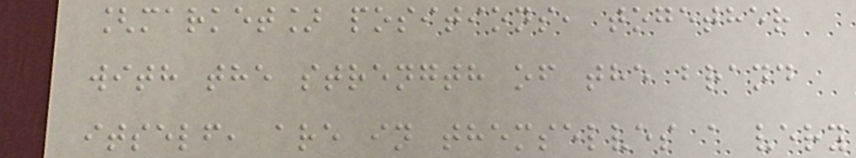[market] positions, together
with the strength of the brand
itself, are in themselves a very
